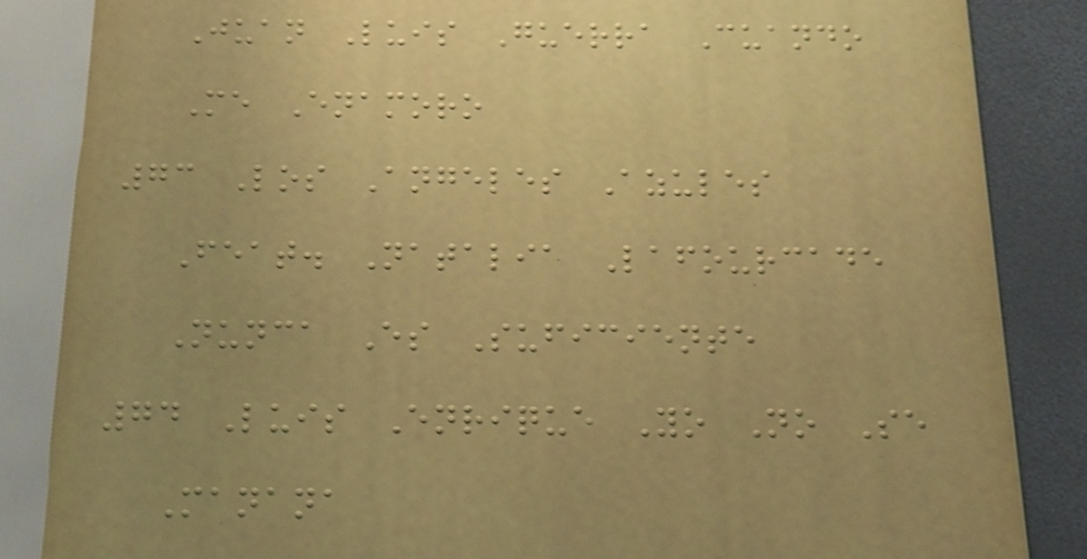Juan Luis Guerra Cuando
Me Enamoro
73 Los Angeles Azules
Feat. Natalia Lafourcade
Nunca Es Suficiente
74 Luis Enrique Yo No Se
Manana
